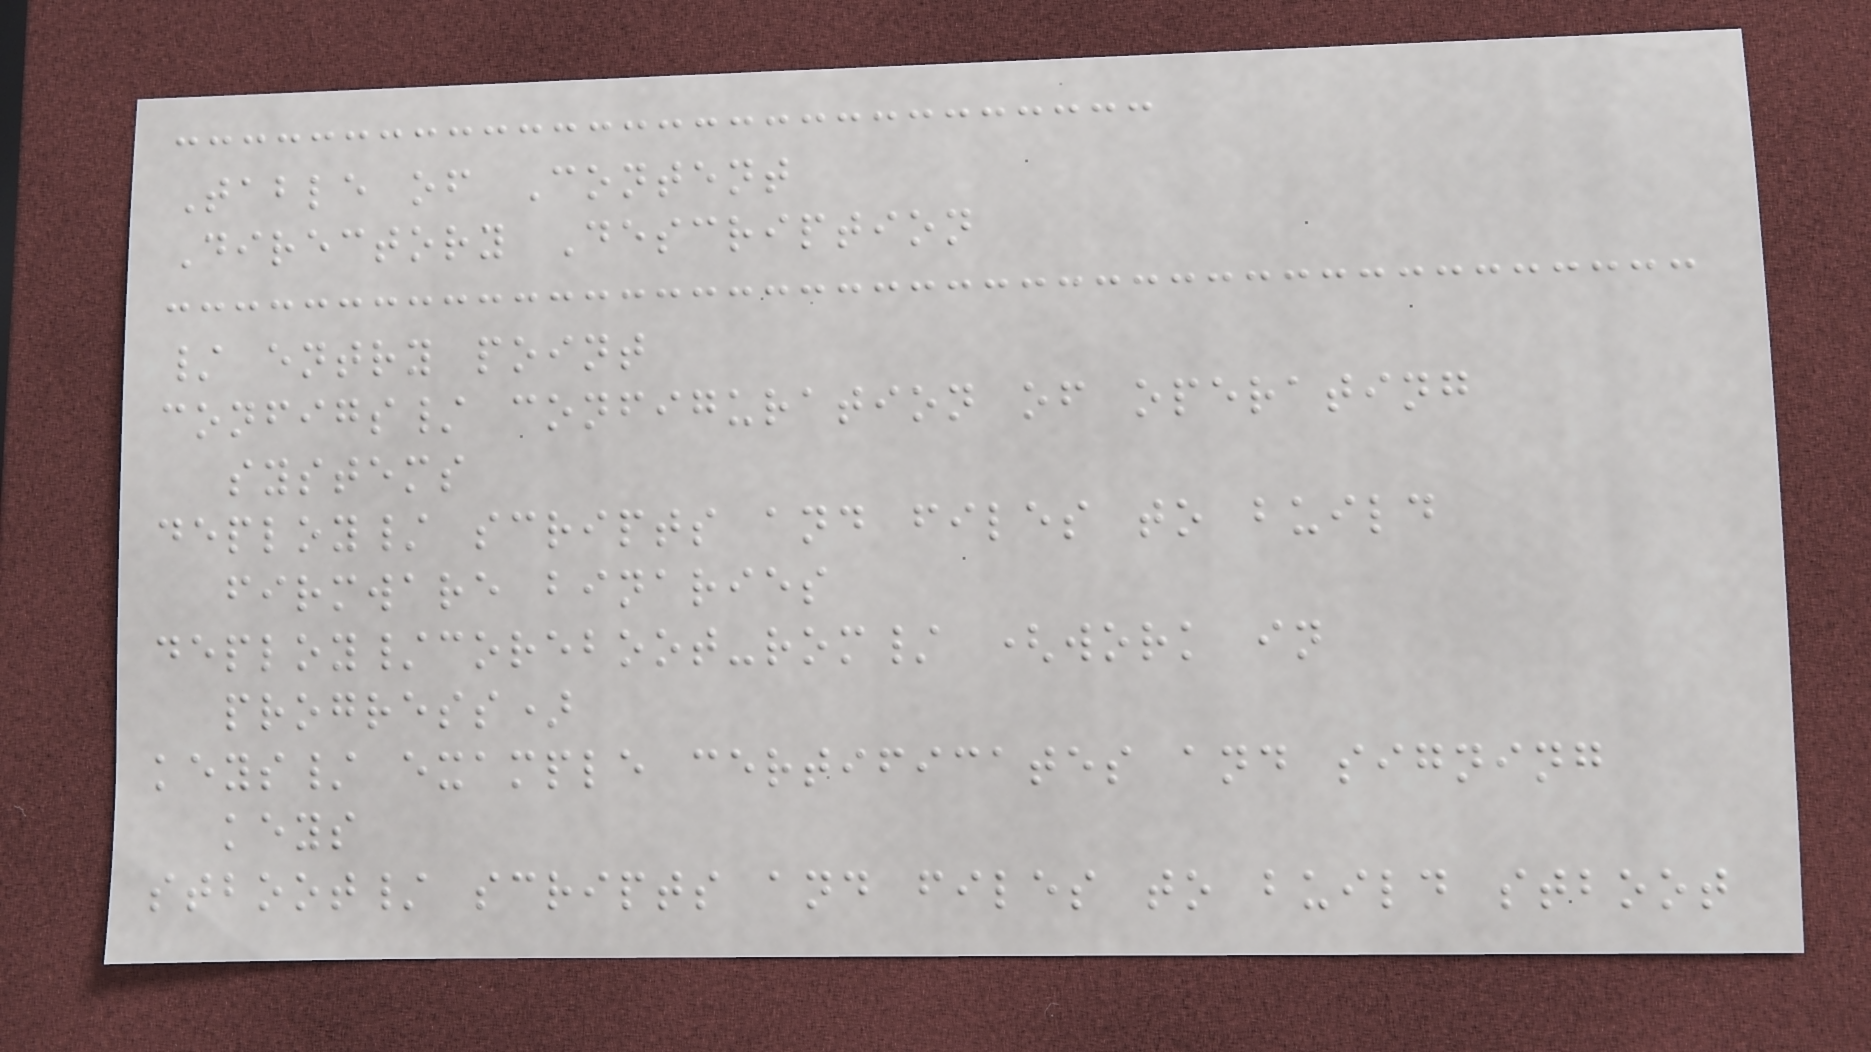Table of Content
Directory Description
/ entry point
configs/ configuration of operating
systems
deploy/ scripts and files to build
firmware binaries
deploy/coreboot-rom/ (work in
progress)
keys/ example certificates and signing
keys
stboot/ scripts and files to build stboot
